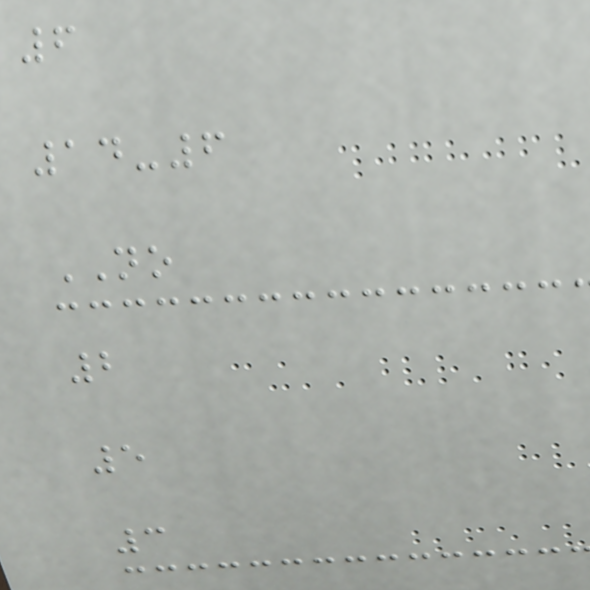6
14-6
NO
2
5
3
